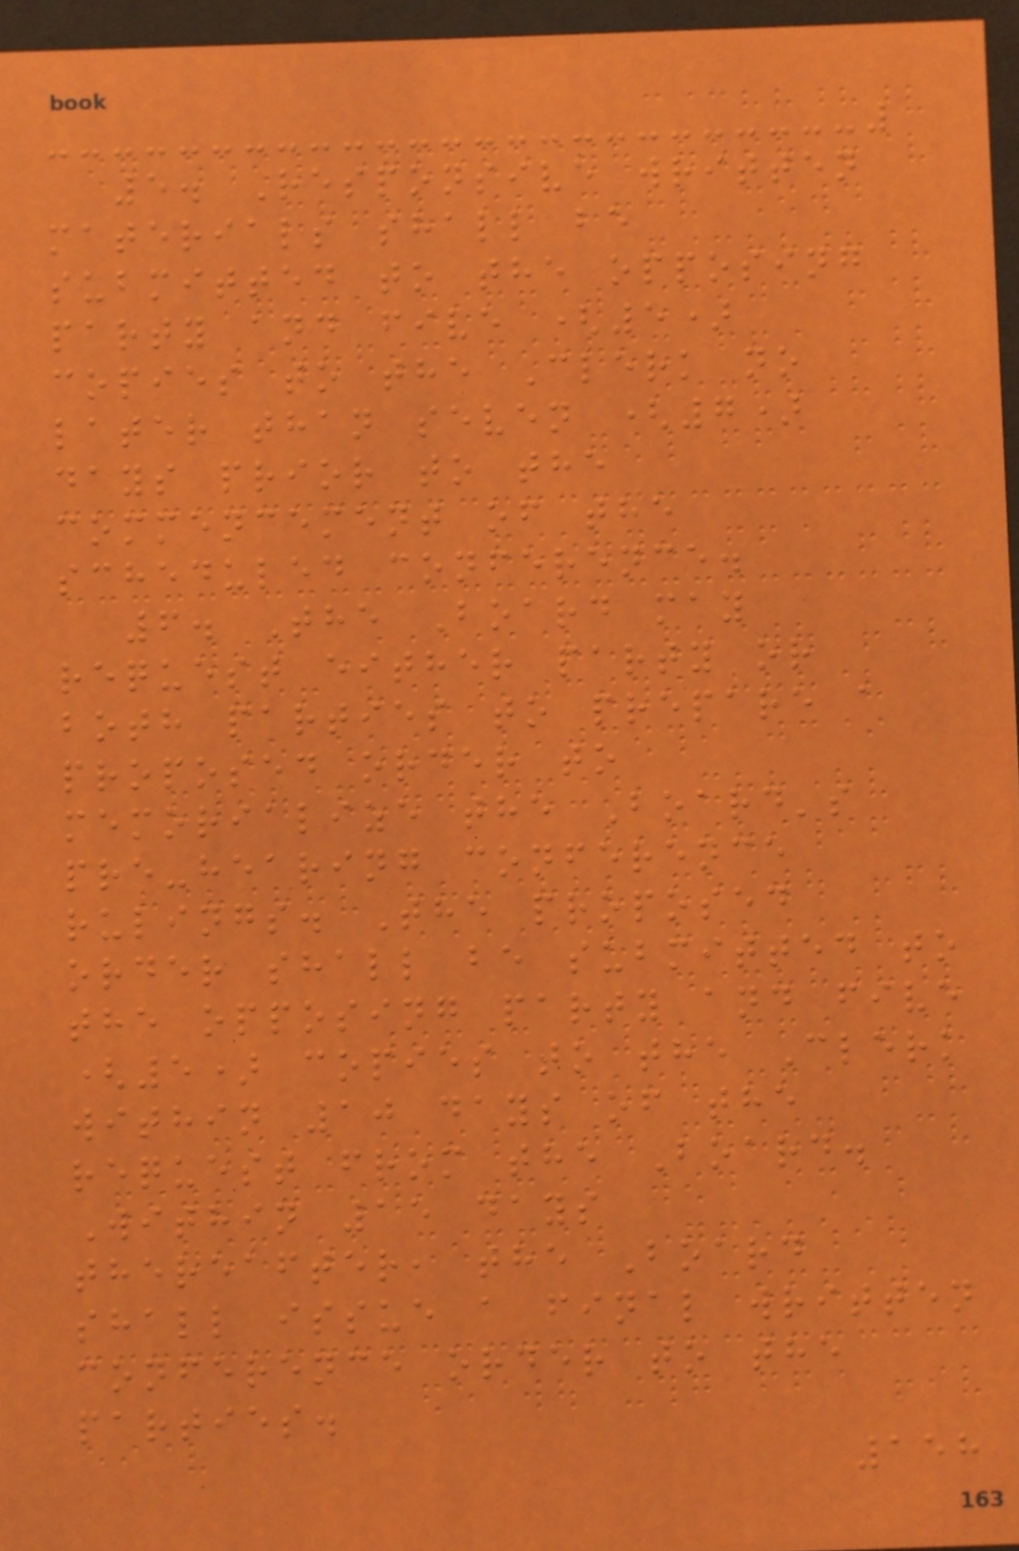5. Responsive written
materials shall be
submitted to the opposing
party and five (5)
copies to the Clerk no
later than seven (7)
days prior to the
commencement of the
scheduled conference.
6. The Board may
request either party or
both parties to prepare a
proposed order to
memorialize the Board's
pre-hearing conference
rulings. The proposed
order shall be submitted to
the opposing party and five
(5) copies to the Clerk
within 10 days of the
request from the Board.
Within 15 days
thereafter, the Board
shall issue a final written
conference order to the
parties.
158
